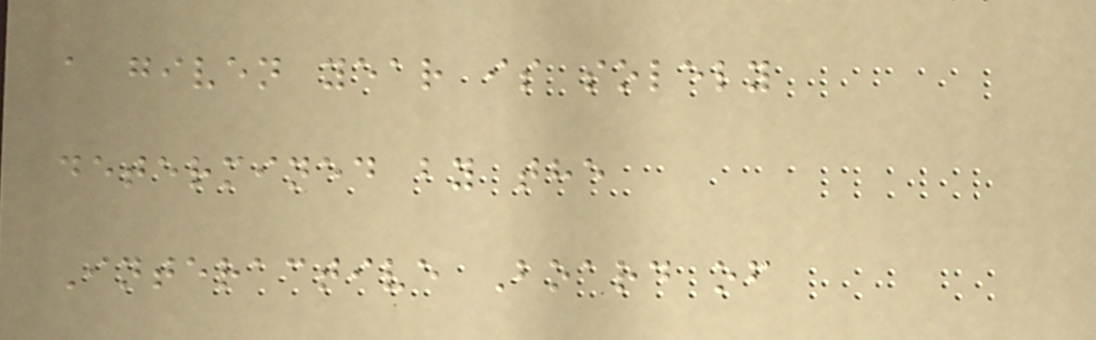a given year is solely
determined by the
Interactive Board of
